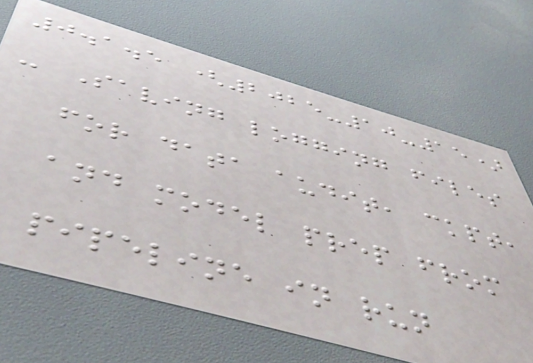0.1.5 (2025-10-15)
- Saving logging files
for data audit, ckpt,
and model prep from
pipeline in run
